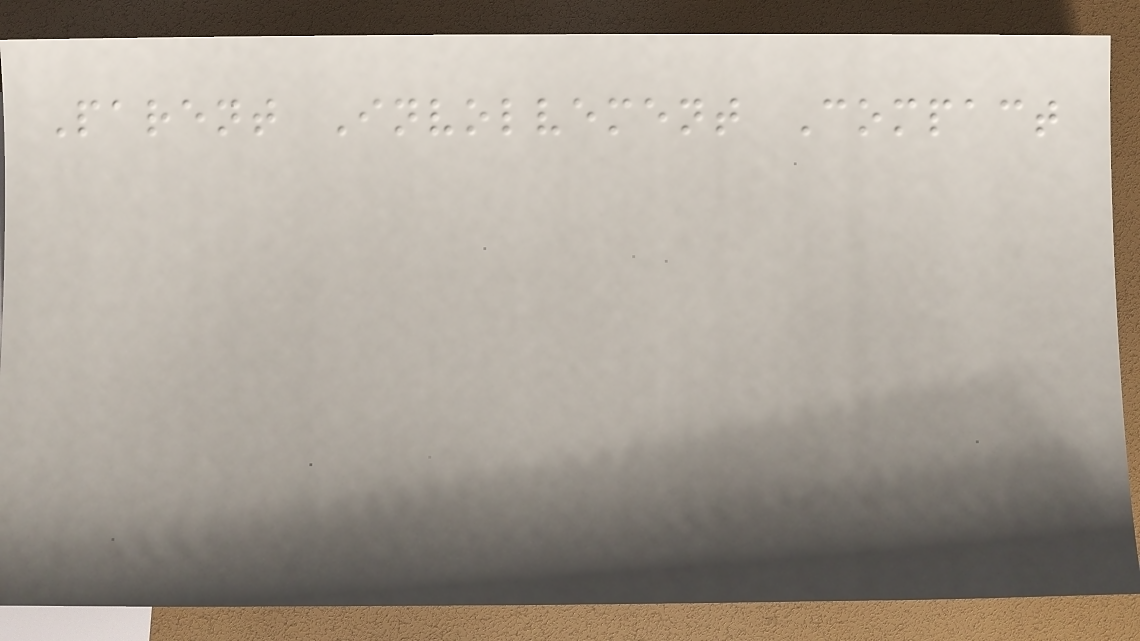Parent Involvement Compact
